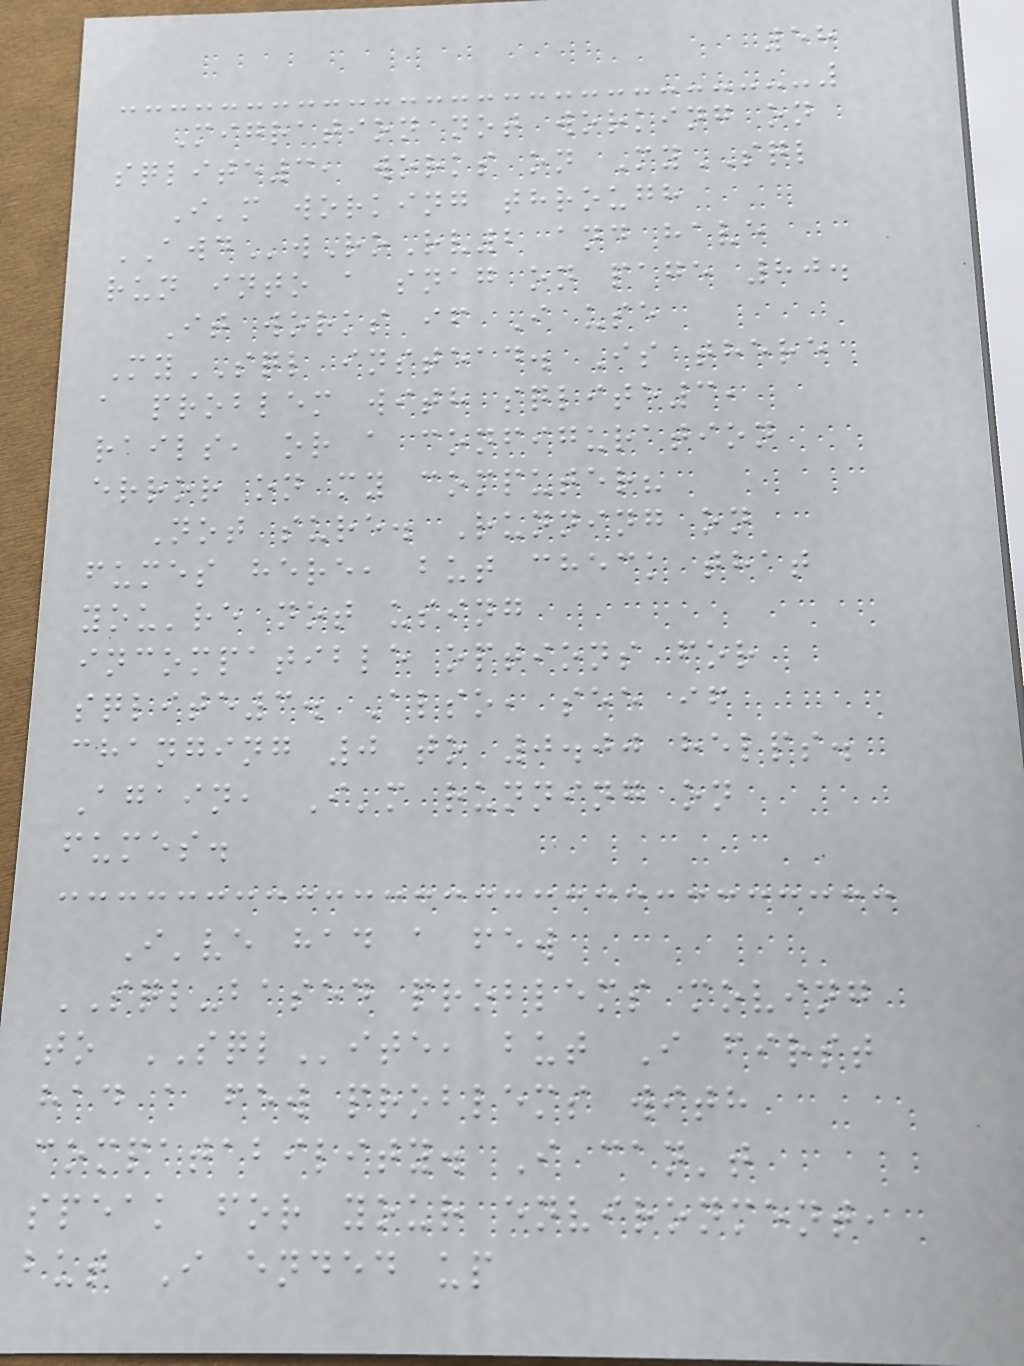58
Migration not working on
sqlite3, works on MySQL
I'm working through
AWDwRoRv2 and have
run into a snag on page 80.
It works if I use
MySQL instead. Is there
a problem with sqlite3,
rails, or a configuration
error on my computer?
Not sure. Running on
fumes here, but check that
you're not using
incompatible options for
sqlite3. Also, see if
changing 0 to 0.00 helps.
Again, I'm running on
fumes.
I've had a few
SQL-based problems moving
to SQLite, but I first
had a few problems with
compatability. I can't
speak for your environment,
but I ended up
